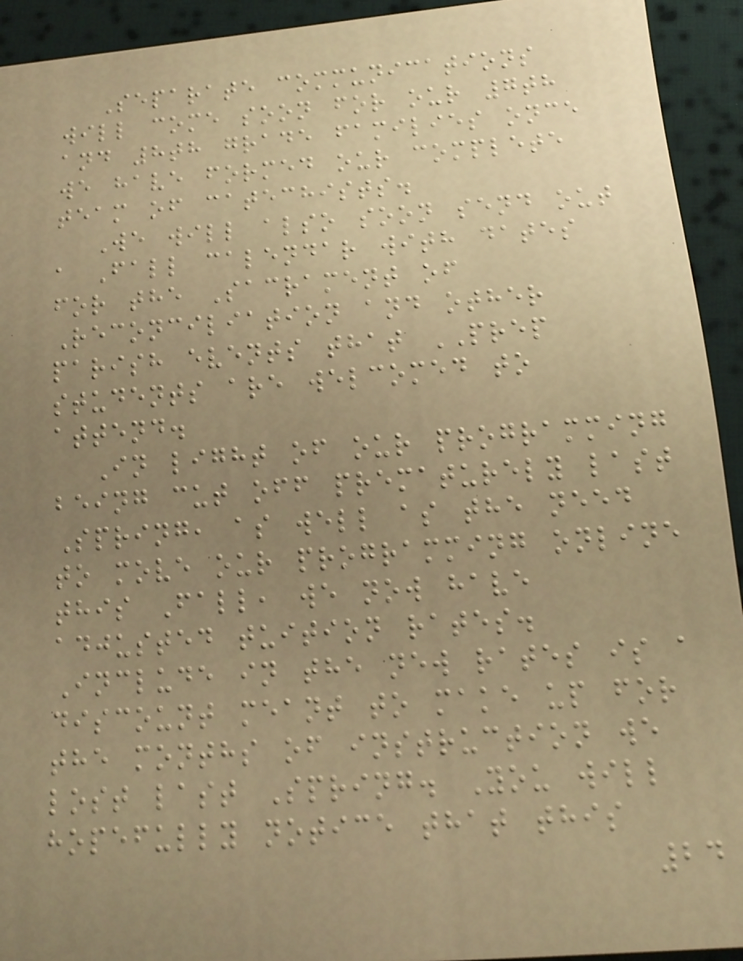Separate communications
will come soon for our 7th
and 8th grade families once
we have formed our complete
team of catechists.
We will also soon send out
a Fall calendar with dates
for the Sacrament of
Reconciliation and other
parish events that PREP
students are welcomed to
attend.
In light of our programming
being cut off prematurely last
Spring, as well as the need
to move our programming online
this Fall, we now have
adjusted tuition rates.
Include in the new rates is a
discount meant to make up for
the months of instruction we
lost last Spring. You will
hopefully notice that this
24
